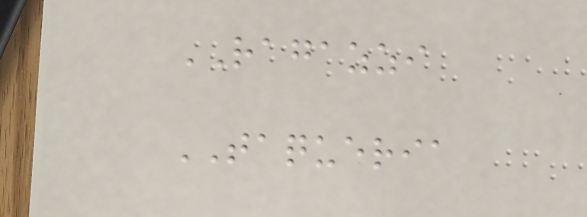RAGAZZI
TAQUERIA
